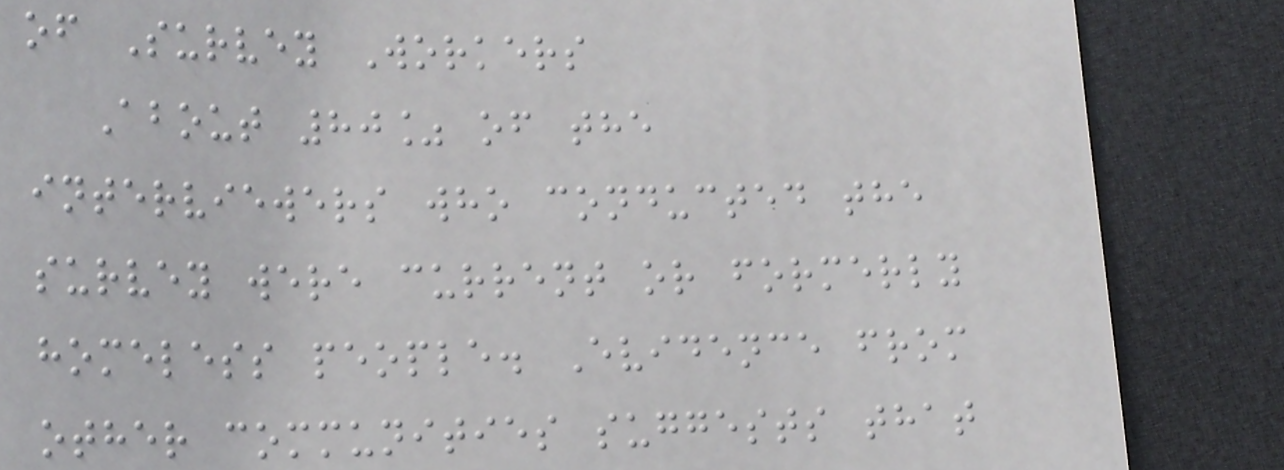of Survey Workers
About 80% of the
interviewers who conducted the
survey were current or formerly
homeless people. Evidence from
other communities suggests that
